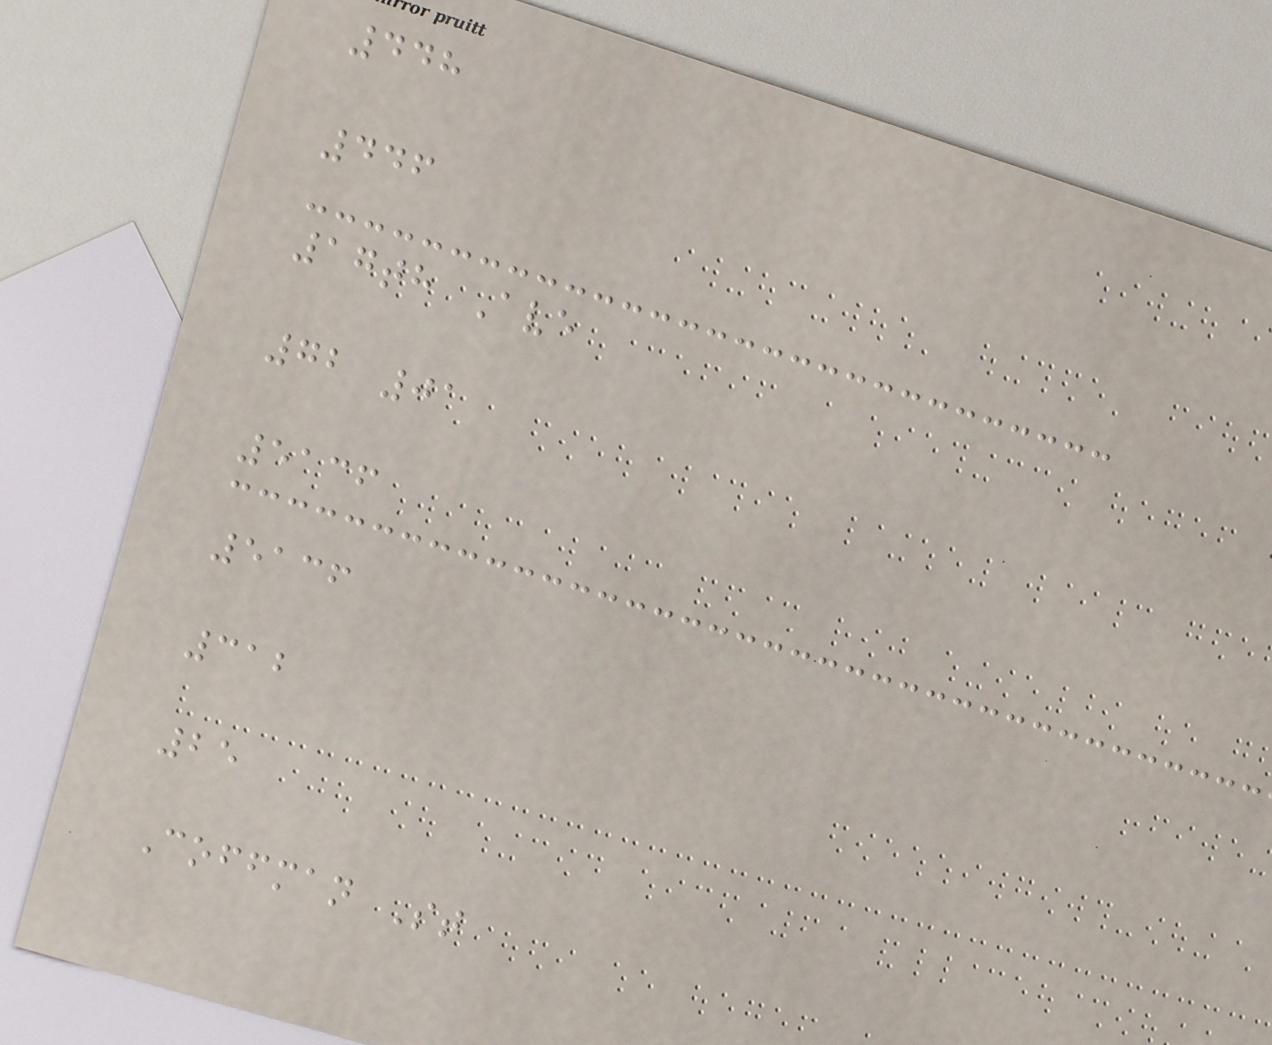448
446
17th Ave
72 01
5136
5136
312
25
Coffman St
